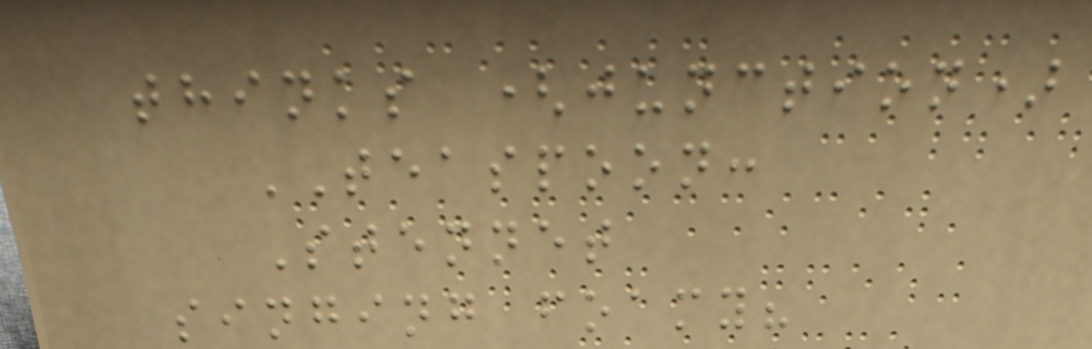thinks (junction)
TEASPOON:
Stennet
singing foamy?
